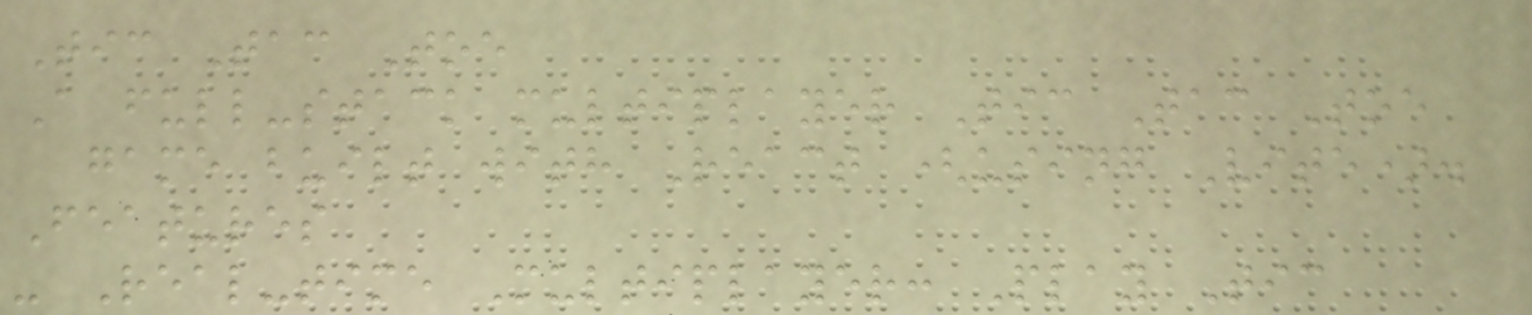Tic Tac Toe
A full-stack multiplayer Tic Tac Toe
game built with React (using Vite).
Features
- Real-time Multiplayer: Play Tic
